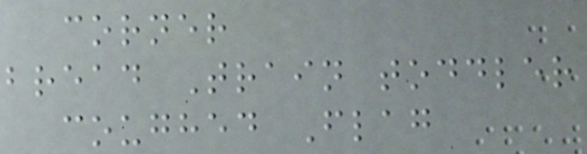corner
bread Train toddler
coughed Flag
